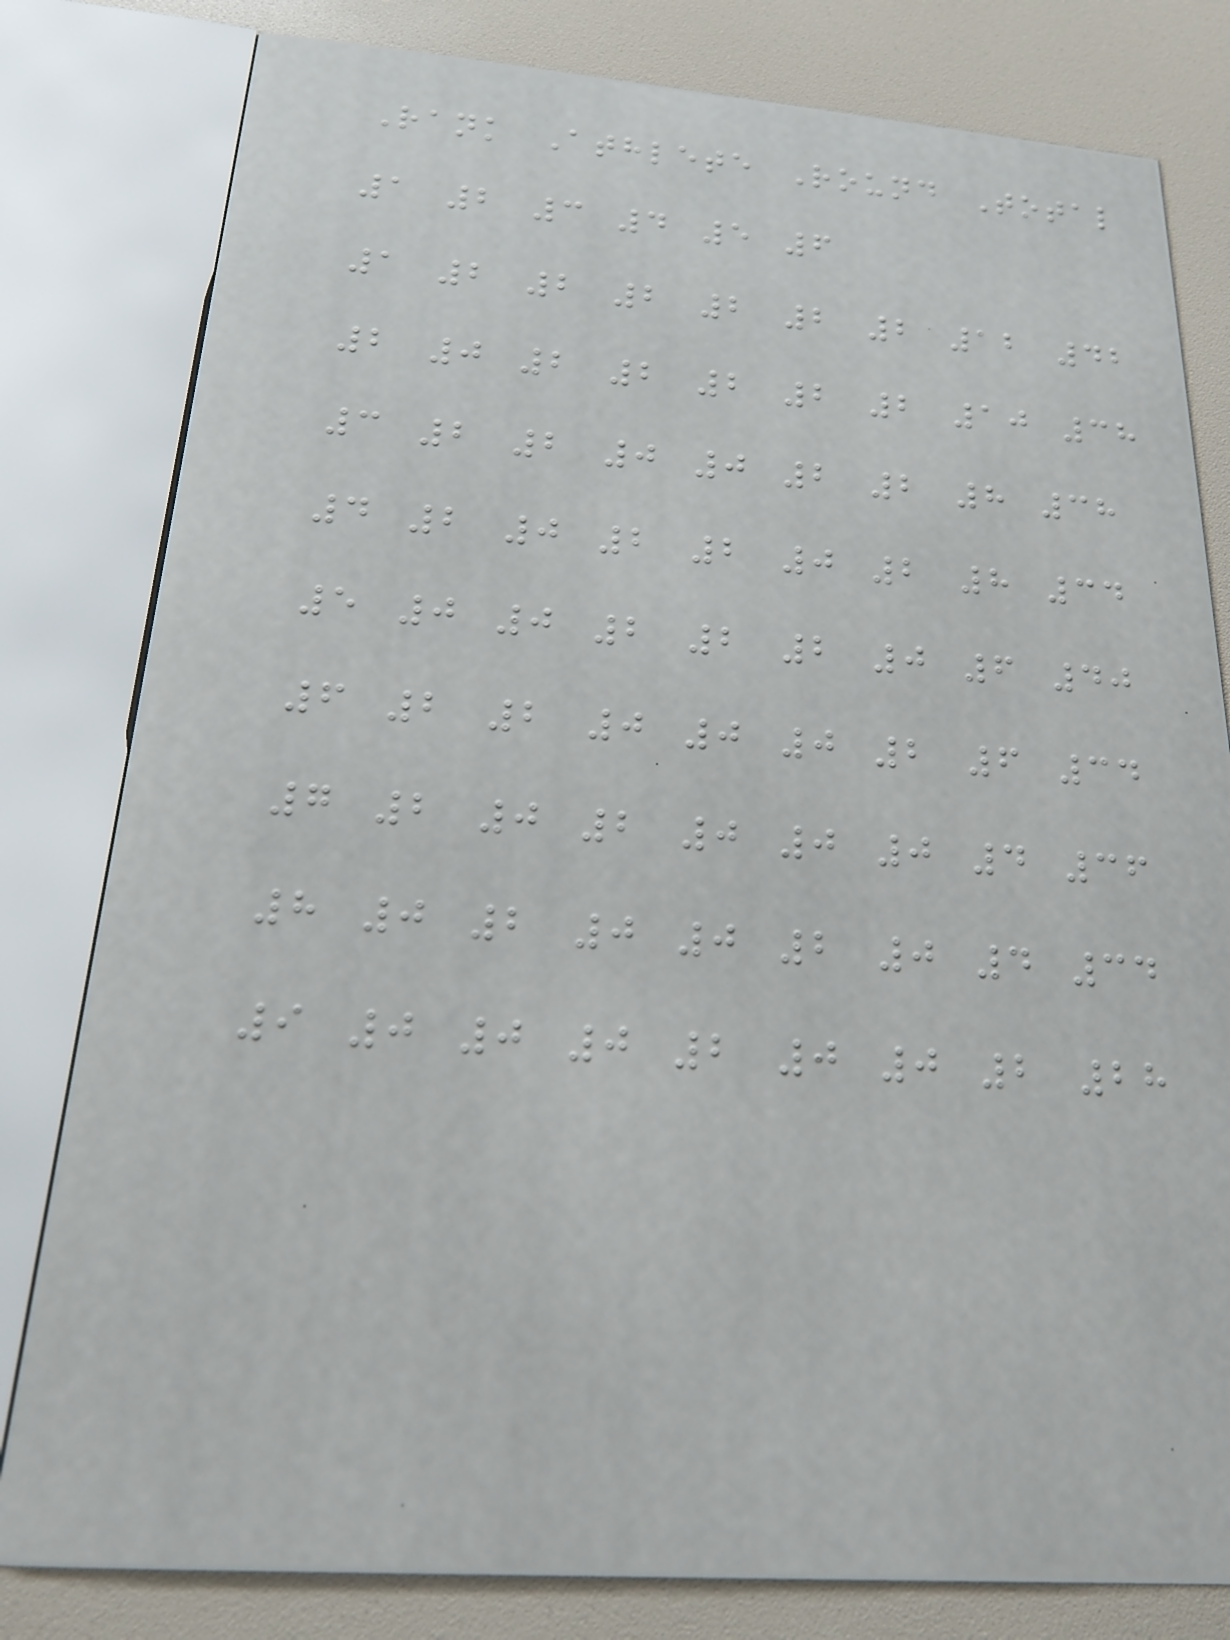Rank Athlete Round Total
1 2 3 4 5 6
1 2 2 2 2 2 2 12 42
2 0 2 2 2 2 2 10 38
3 2 2 0 0 2 2 8 38
4 2 0 2 2 0 2 8 34
5 0 0 2 2 2 0 6 40
6 2 2 0 0 0 2 6 34
7 2 0 2 0 0 0 4 36
8 0 2 0 0 2 0 4 34
9 0 0 0 2 0 0 2 28
